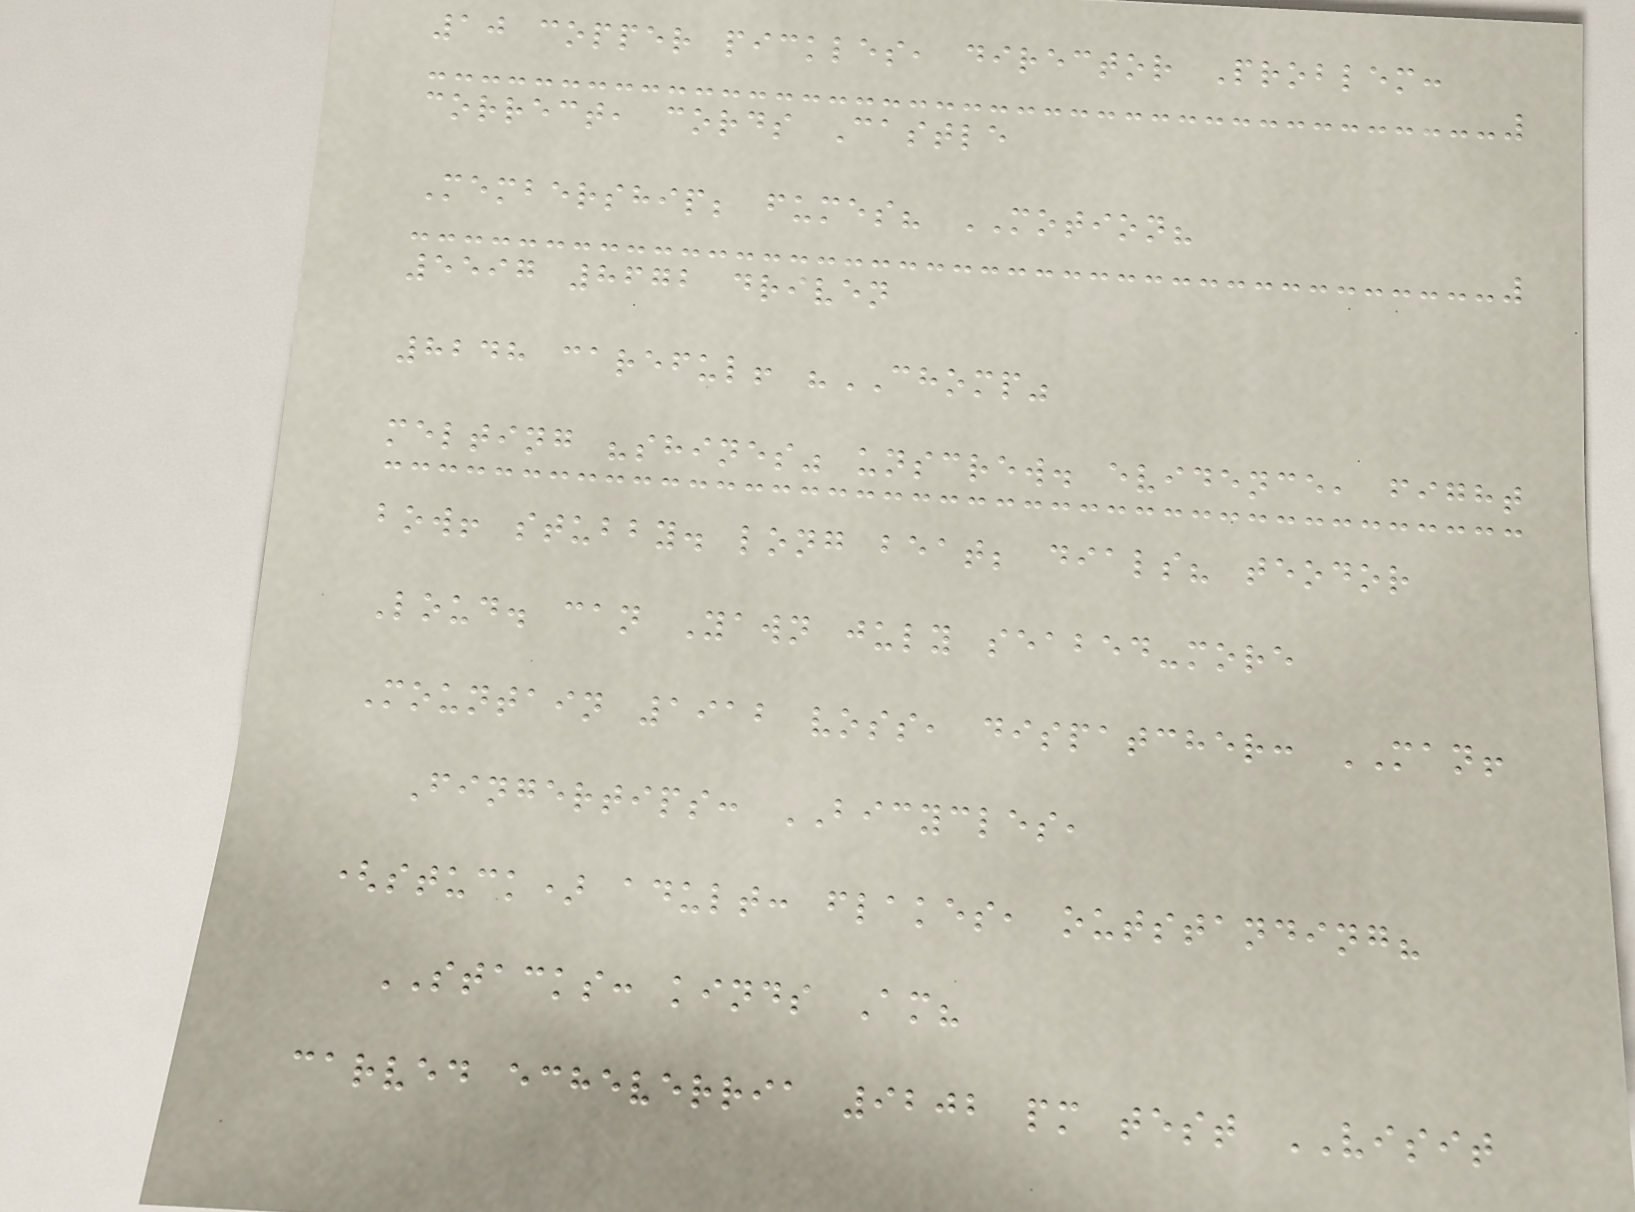10 copper pickles, director Problem:
correct, cords Castle
Membership; fumes? MOTION?
5597 8672 driven
8248 careful! "CHOMP"
melting "shines" unscrew. evidence, fight
bow! stubby. long beat; dials? teodor
Loud. can Yawn july seabed-more
Mountain 1912 voss, dispatcher: MAN!
Fingertips: BICYCLES,
(stuck) adult: flakes, outstanding?
STACKS: kinds Am?
carved echeverria 9202 pm test VISIT
